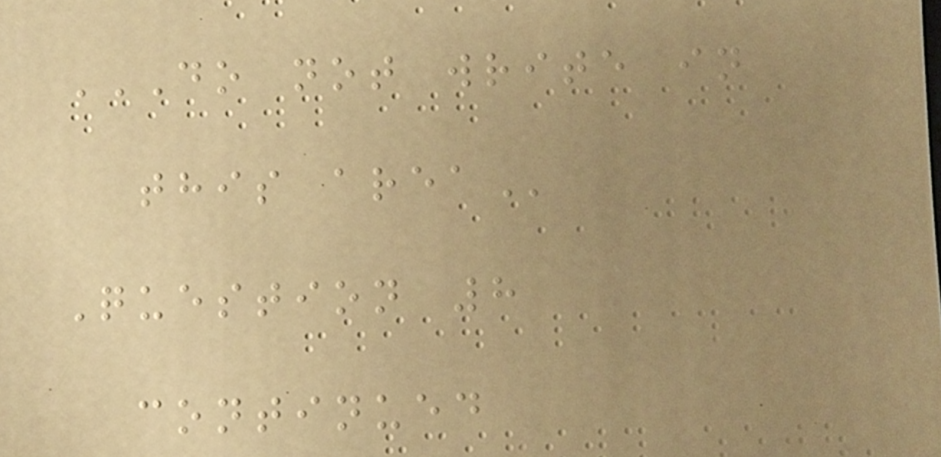DO NOT WRITE IN
THIS AREA
Question 8
continued
